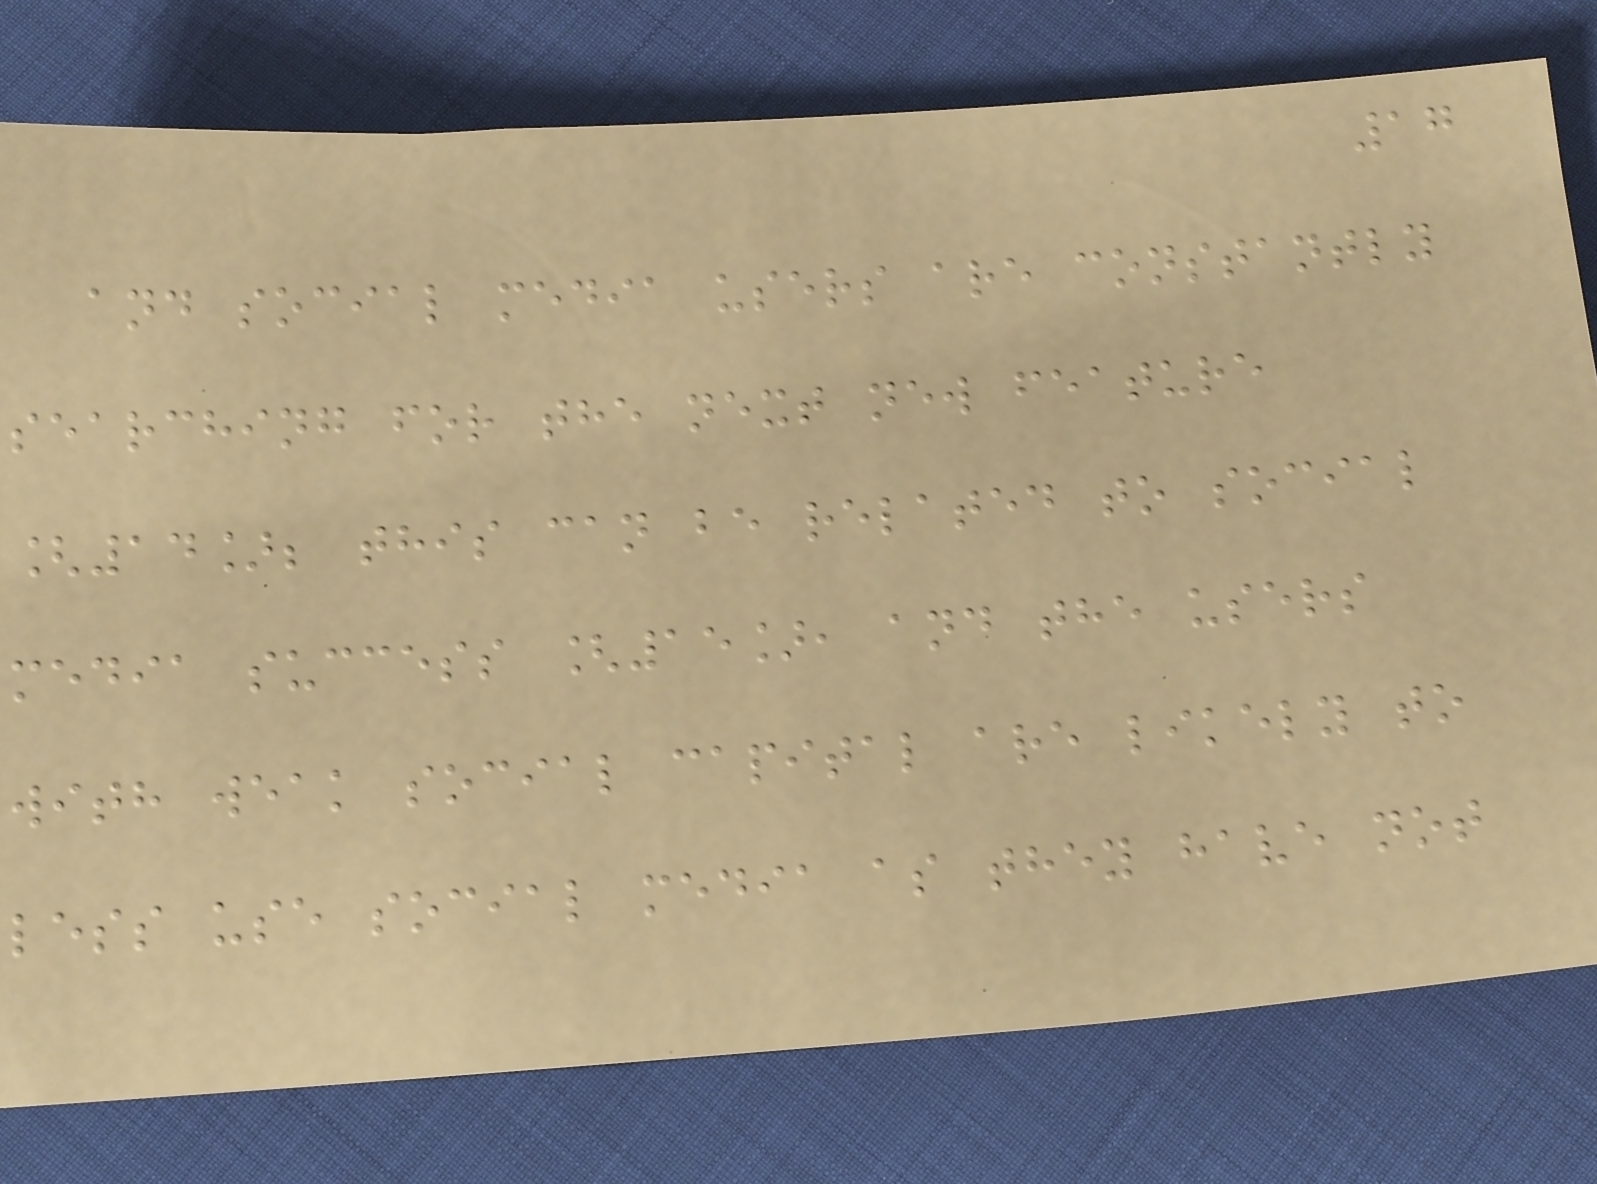17
and social media users are constantly
searching for the next new feature
[14]; this can be related to social
media success [15], and the users
with weak social capital are likely to
less use social media as they have not
